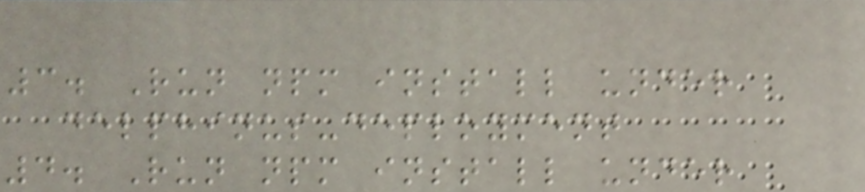3. Run npm install under
delphinus-deployment
4. Run npm install under
